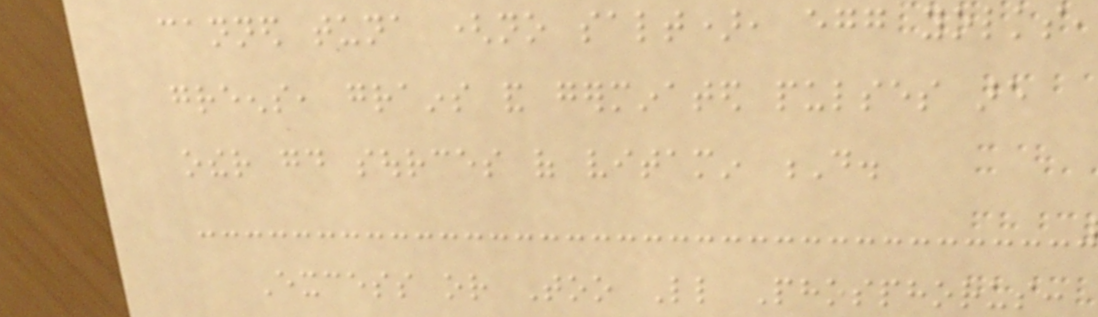canned tuna (no salt), egg yolks,
greens, grains and germinated pulses are
other good sources of vitamin D.
Excess or Too Little Phosphorus:
